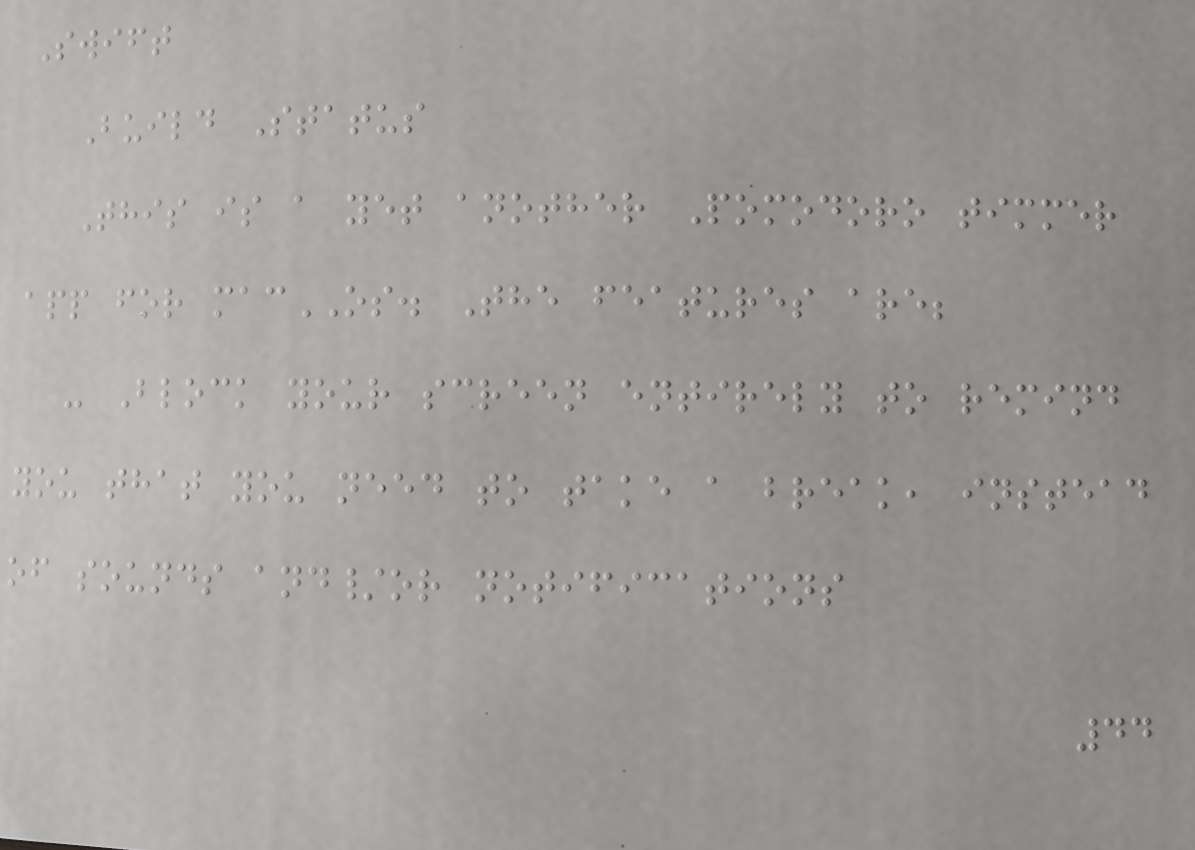Swift
Build Status
This is a yet another Pomodoro timmer
app for macOS. The features are;
- Block your screen entirely to remind
you that you need to take a break, instead
of sounds and/or notifications
44
